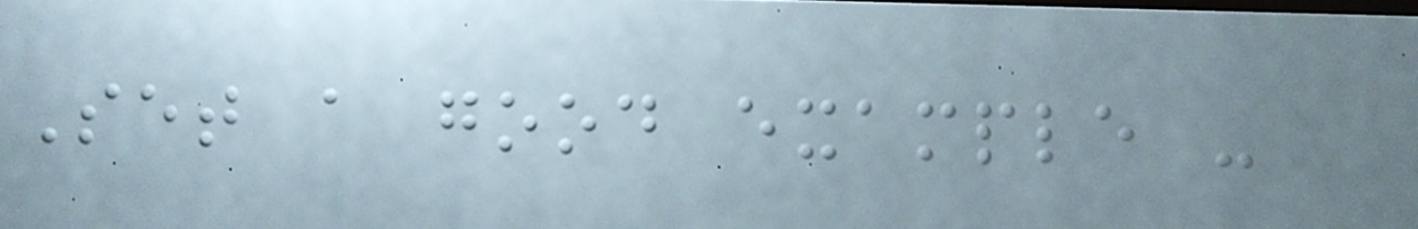Set a good example -
